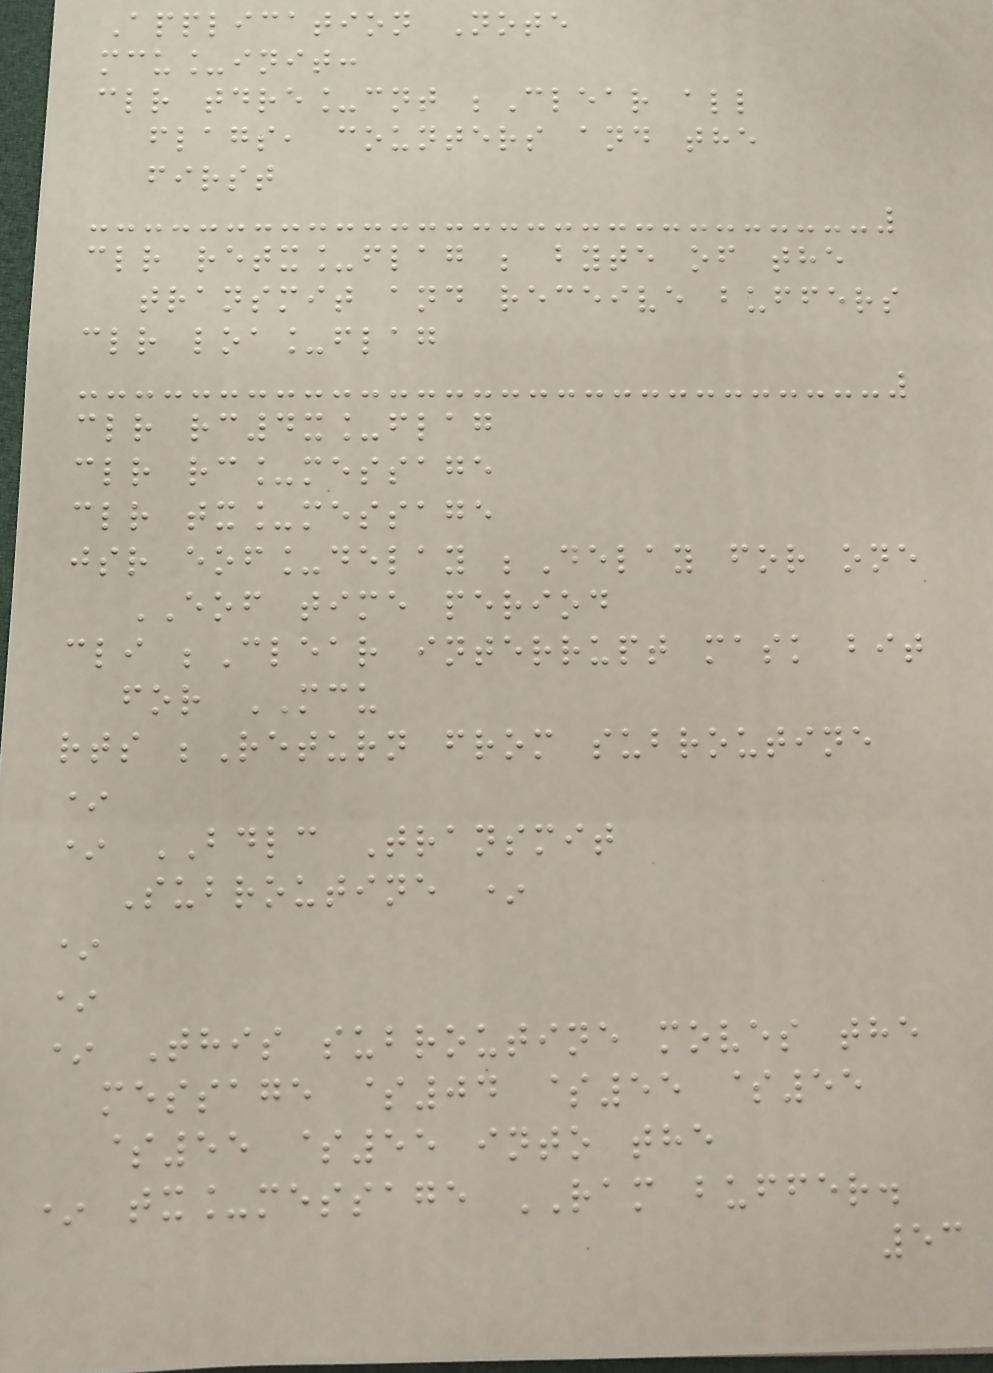Application Note
mcu_init:
clr tdre_cnt ;Clear all
flags, counters and the
first
clr retx_flag ; byte of the
transmit and receive buffers
clr loa_flag
clr rc4x_flag
clr rc_message
clr tx_message
jsr eof_delay ;Delay for one
EOF time period
cli ;Clear interrupt mask bit
for MCU
rts ;Return from subroutine
*
* BDLC Transmit
Subroutine *
*
*
* This subroutine moves the
message $04 $55 $55
$55 $55 into the
* tx_message RAM buffer.
53
